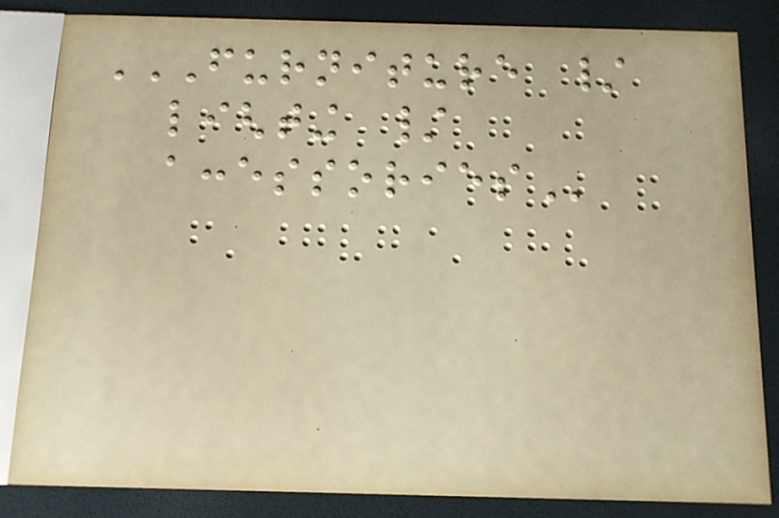FURNITURE /
LIGHTING /
ACCESSORIES
